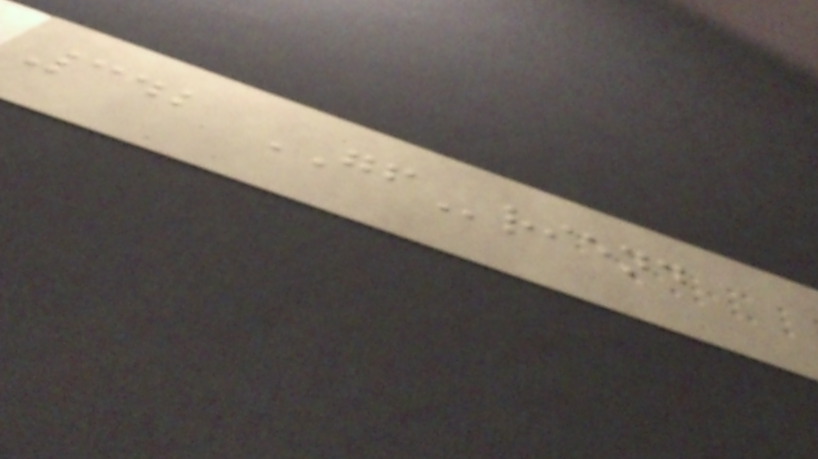342 GFriend
